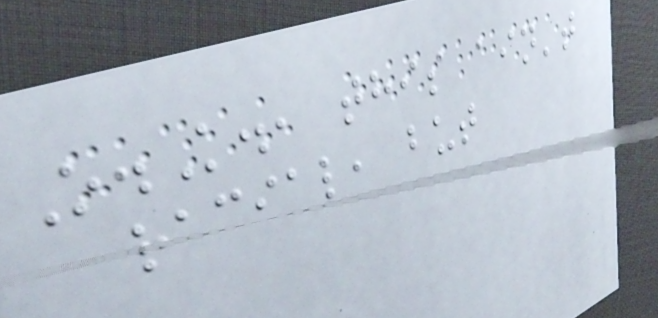O.K., this ain't
racial, but
